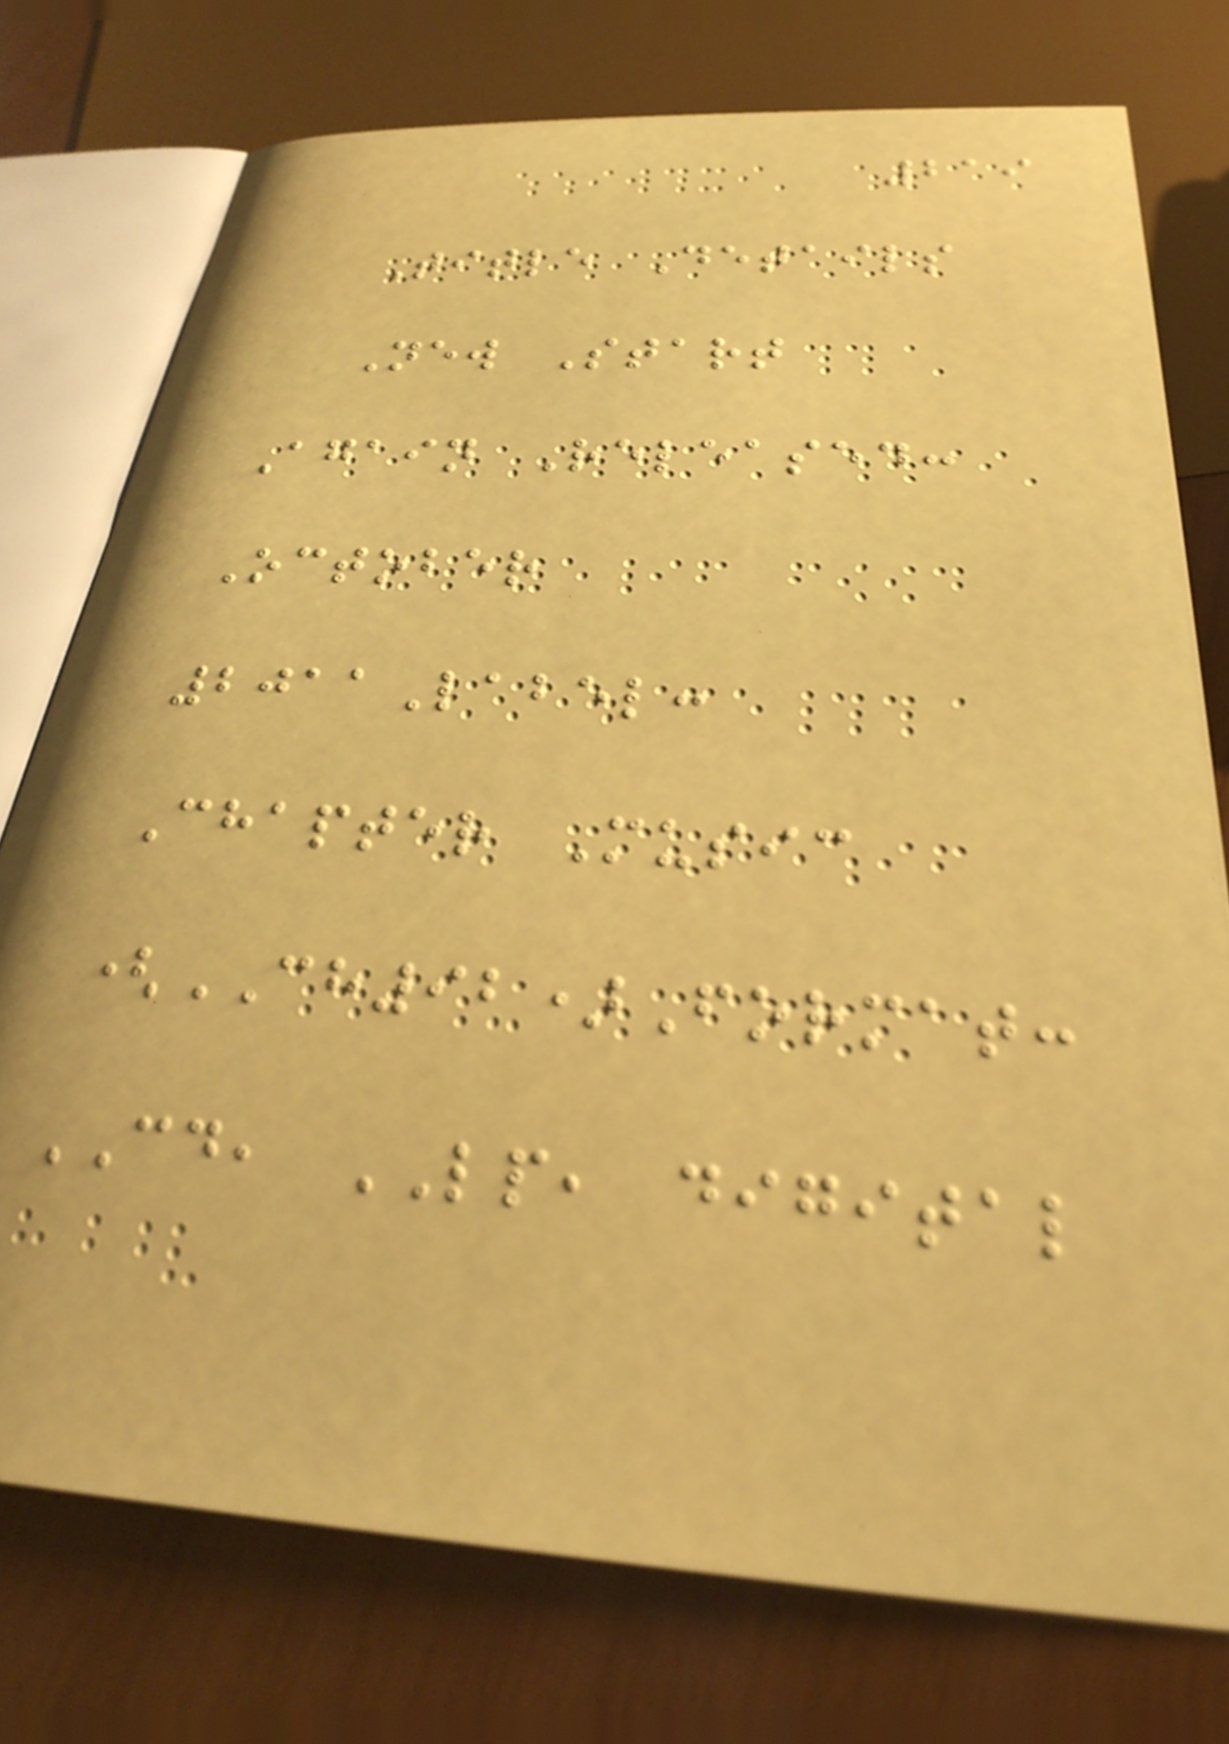219
Title Details
New Start
Again Released:
October
2011Label:
Chapter Music
(CH92)Format:
CD, LP, digital
